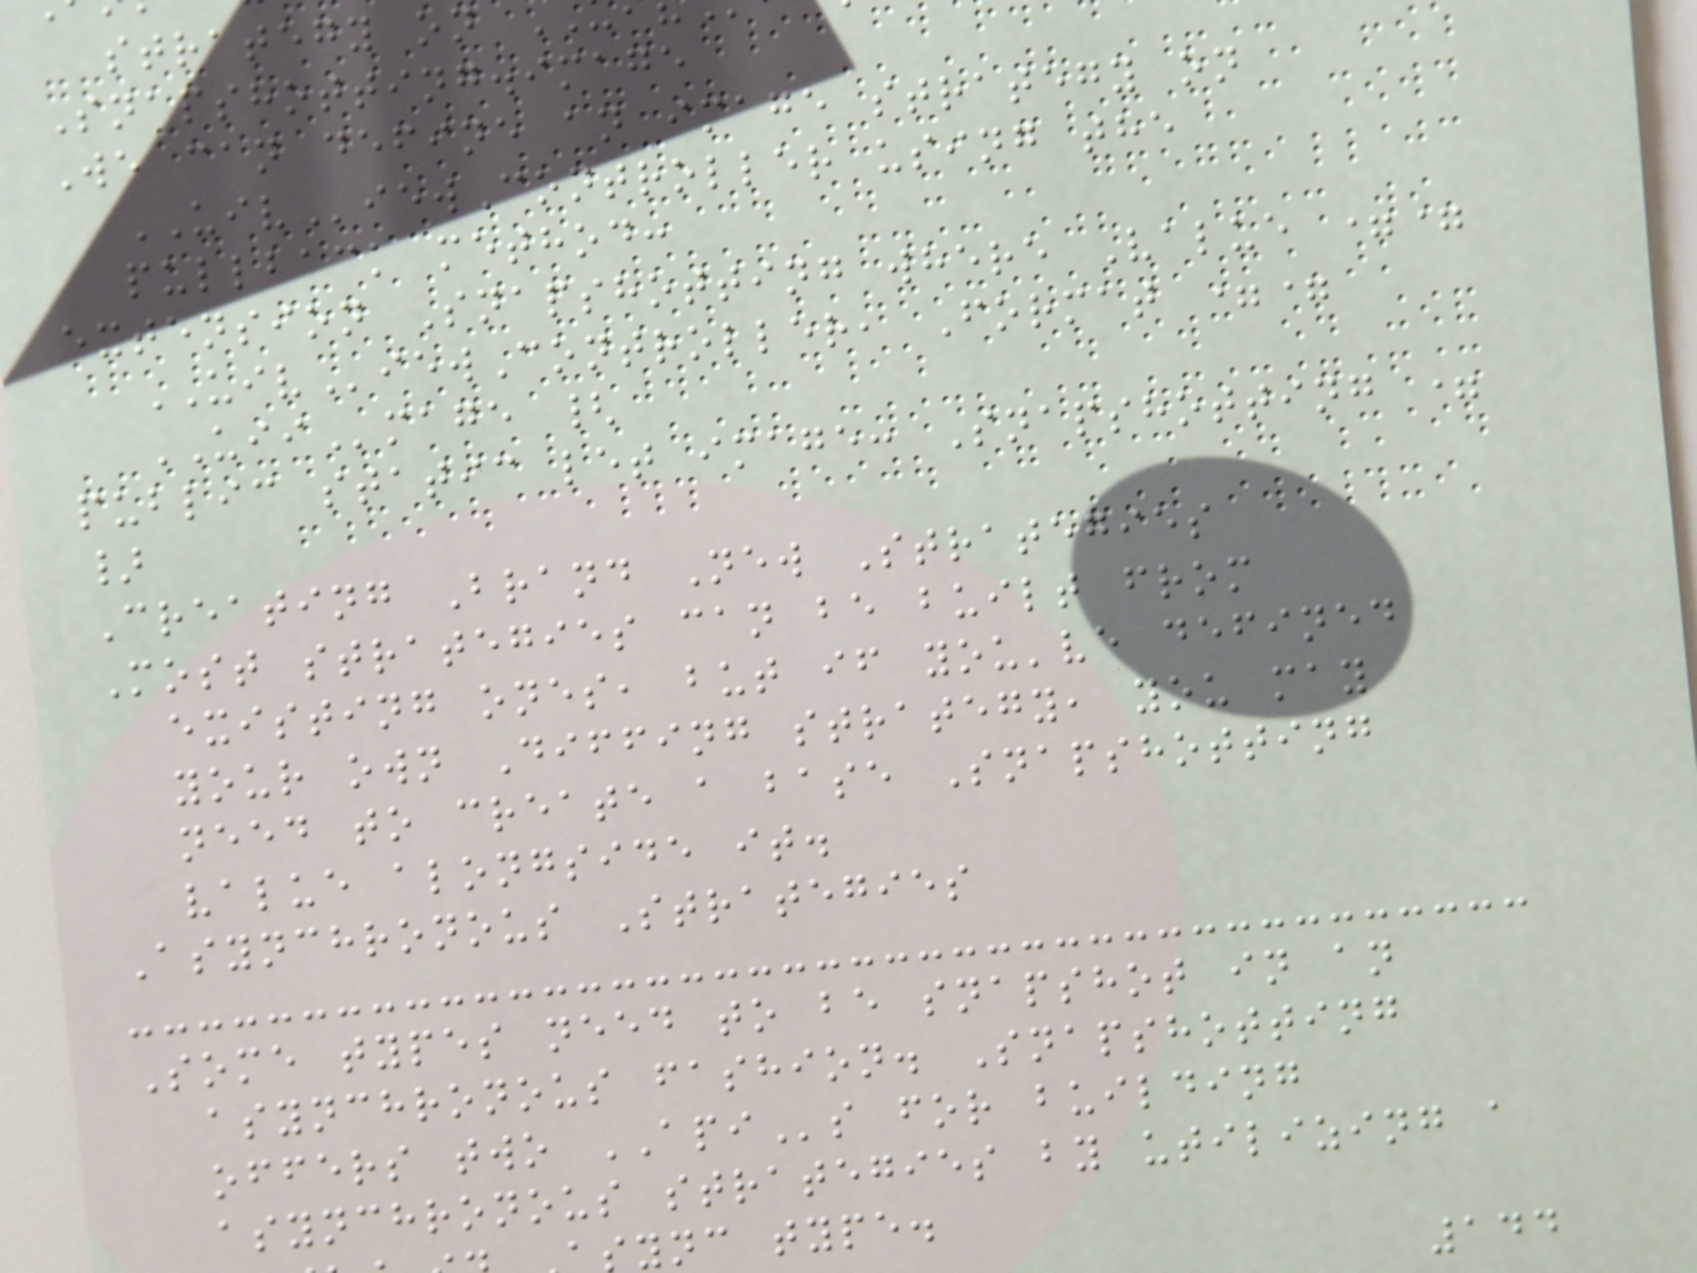strategy on
Snapshotting.image
We can define an image strategy on
UIViewController using the
pullback method:
extension Snapshotting where Value ==
UIViewController, Format ==
UIImage {
public static let image: Snapshotting =
}
Creating Brand New Strategies
Most strategies can be built from
existing ones, but if you've defined
your own Diffing strategy, you may
need to create a base Snapshotting
value alongside it.
Asynchronous Strategies
Some types need to be snapshot in an
asynchronous fashion. Snapshotting
offers two APIs for building
asynchronous strategies by utilizing a
ync type.
144
